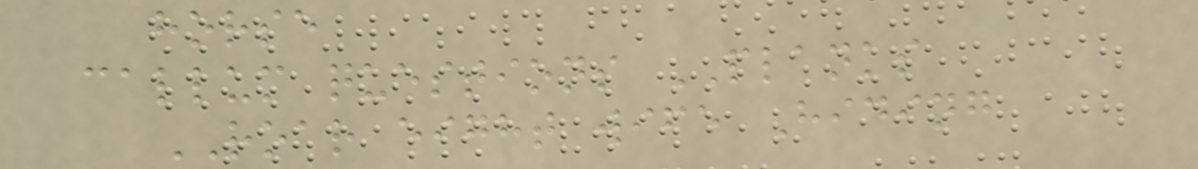horse
callum questions PLANKS
ROAR eight wife Hiding
